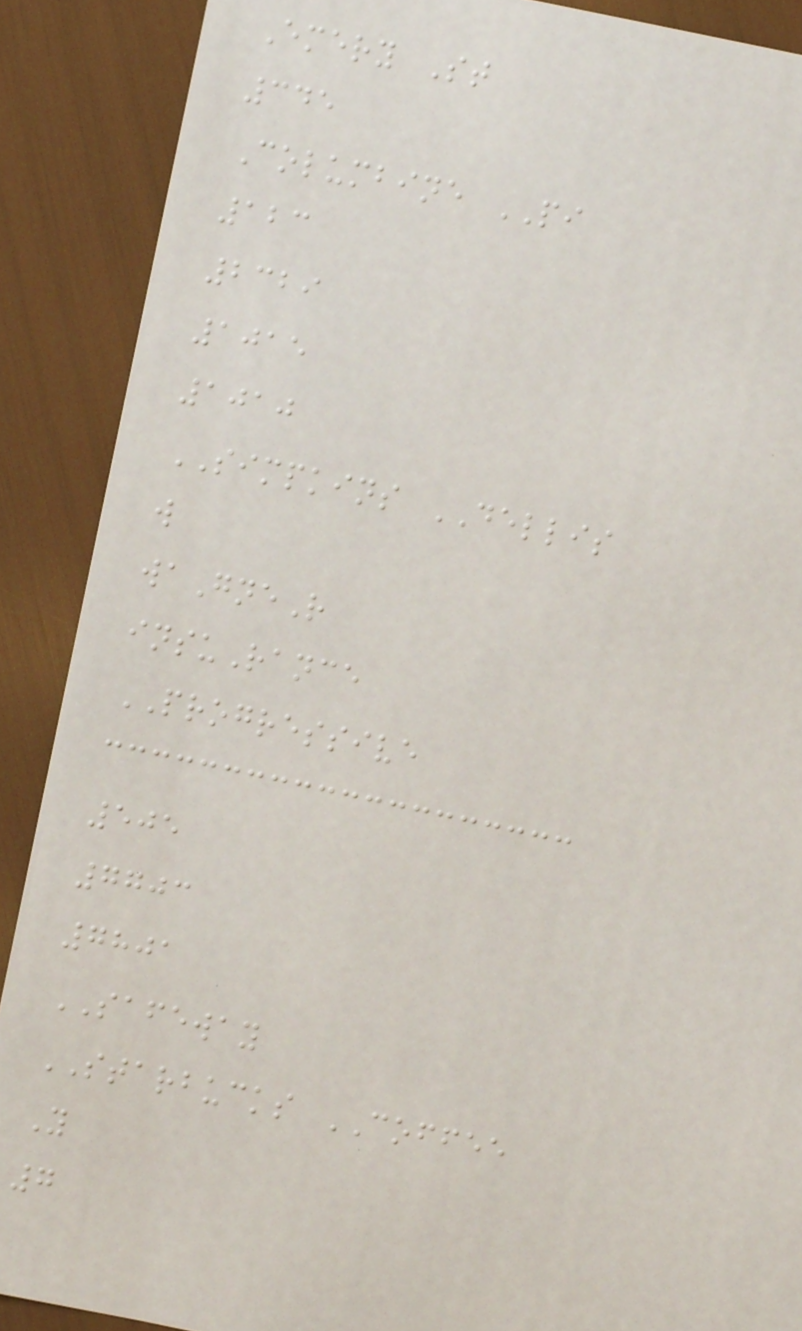Emery St
345
Columbine PI
123
2329
1015
1010
SIMPKINS DELLIS
w
waGneR
insuRance
PROGRESSIVE
505
7703
7801
SAFEWAY
STARBUCKS COFFEE
Y
7
